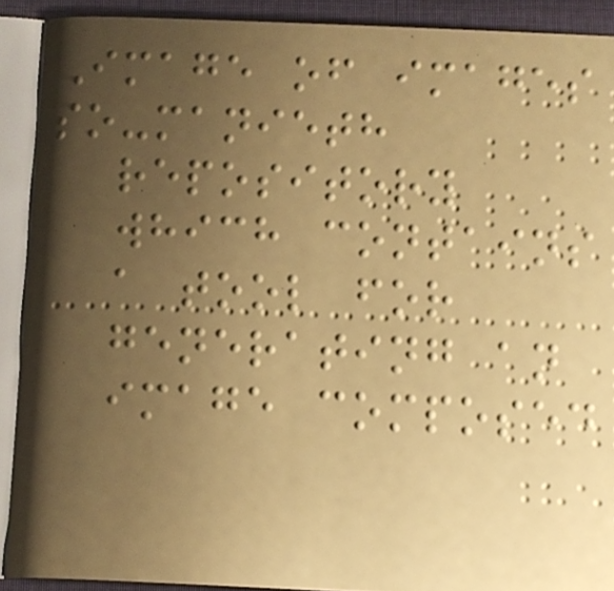Image of images
so-manieth
repository
which contains
a tool for
generating an
image composed
